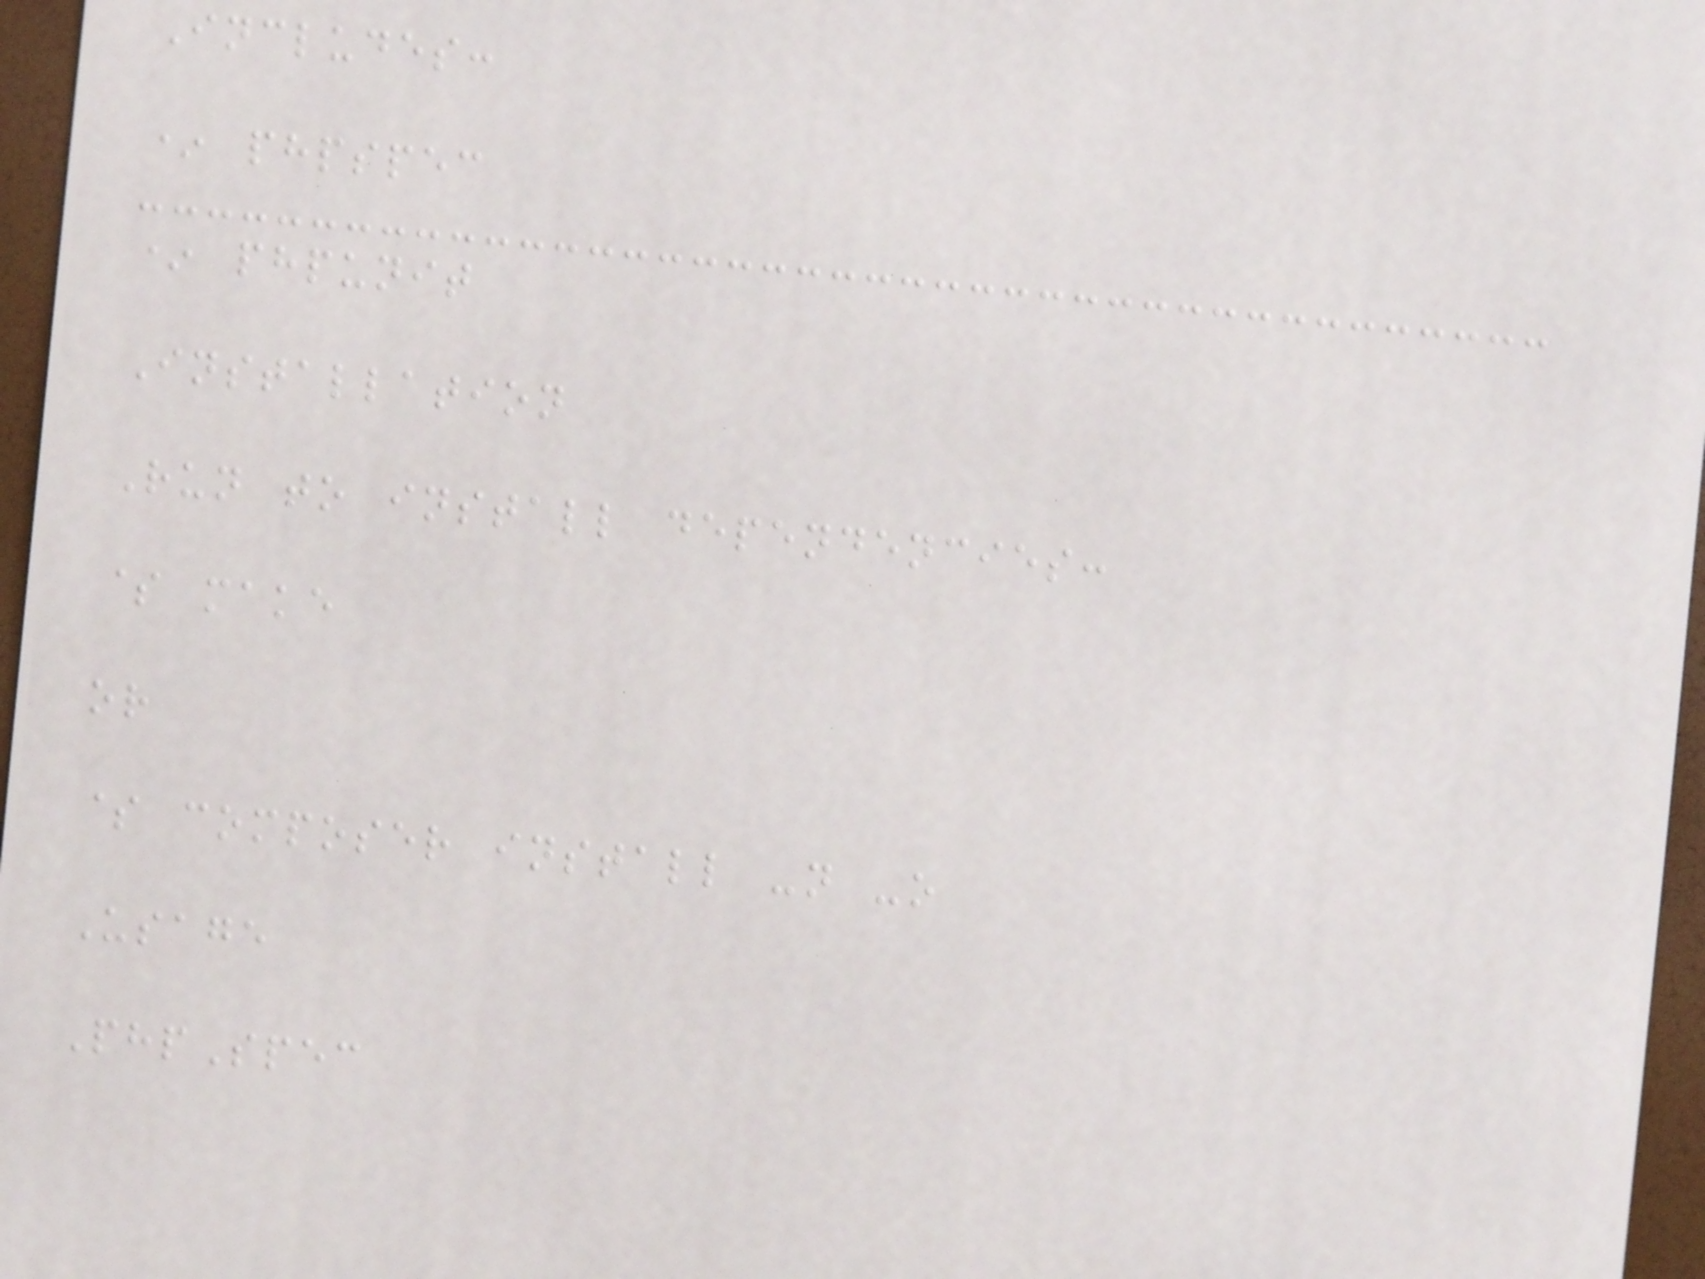Includes:
* phpspec
* phpunit
Installation
Run to install dependencies:
$ make
or
$ composer install -n -o
Usage
PhpSpec
